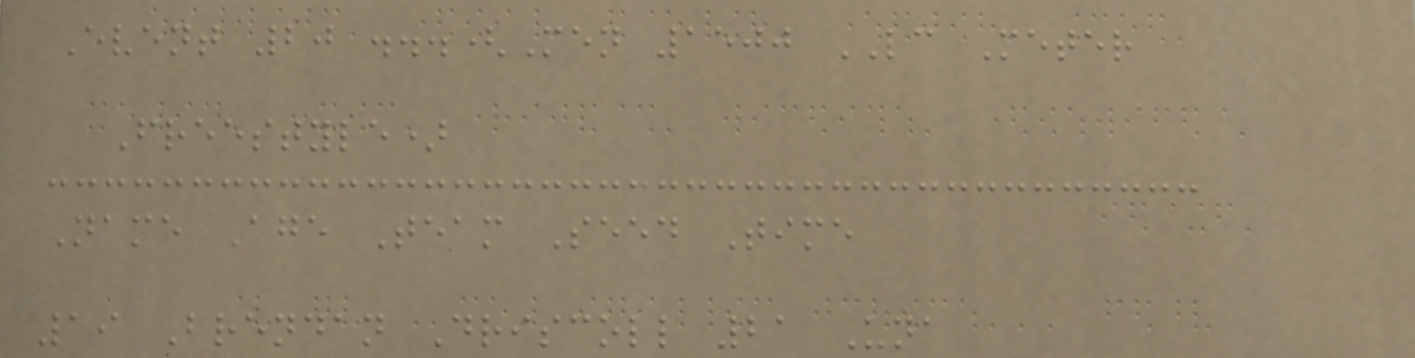Event 20 ...(Men 1500 LC Meter
Freestyle)
Name Age Team Seed Time
19 Brendan Driscoll 21 Una
